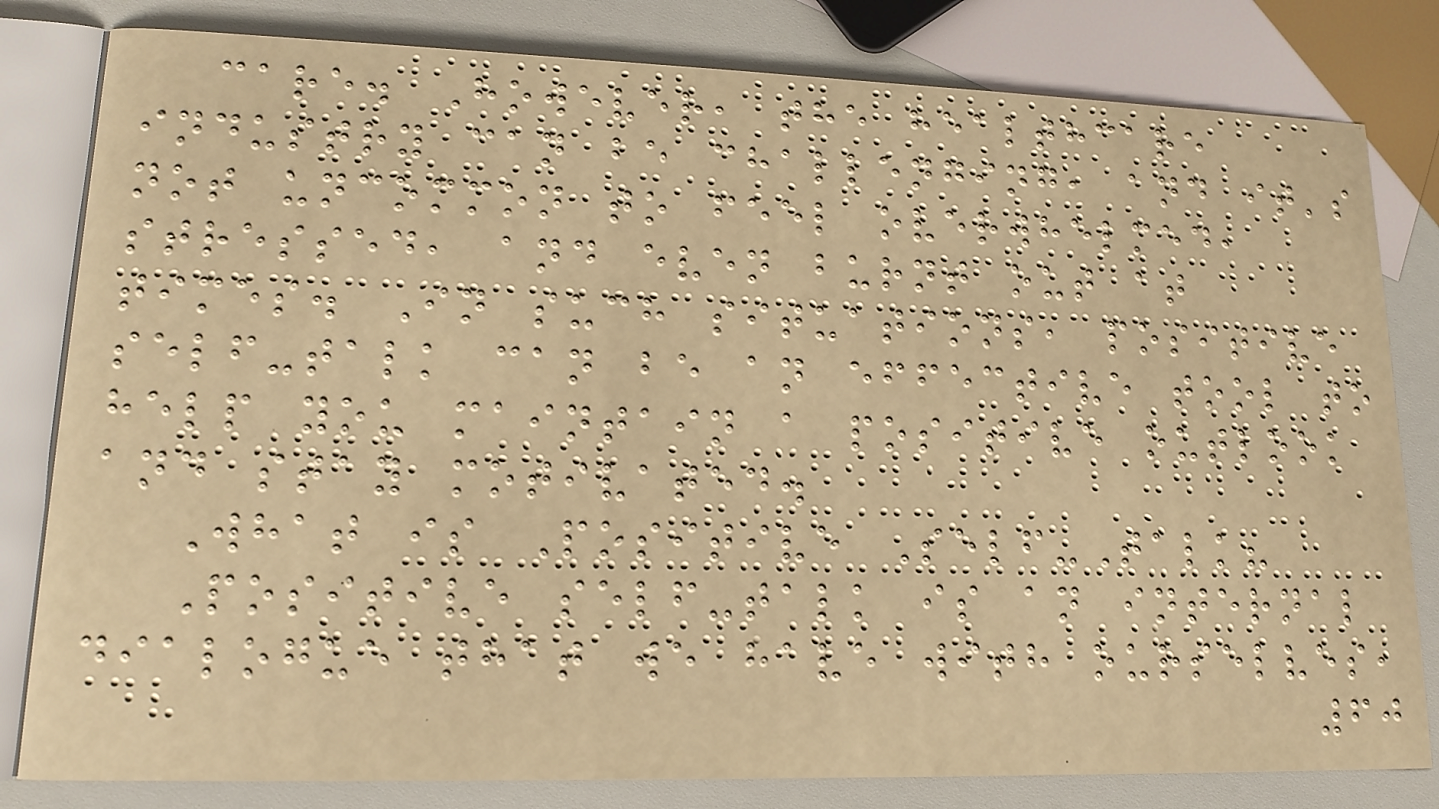care. However, the healthcare
industry can be challenging, and it's
not uncommon to feel overwhelmed,
stressed, and even burnt out at
times. In such situations, positive
self-talk can be an effective tool to
help you maintain a positive outlook
and stay motivated.
What is Positive Self-Talk?
Positive self-talk is an internal
dialogue that we have with ourselves,
60
